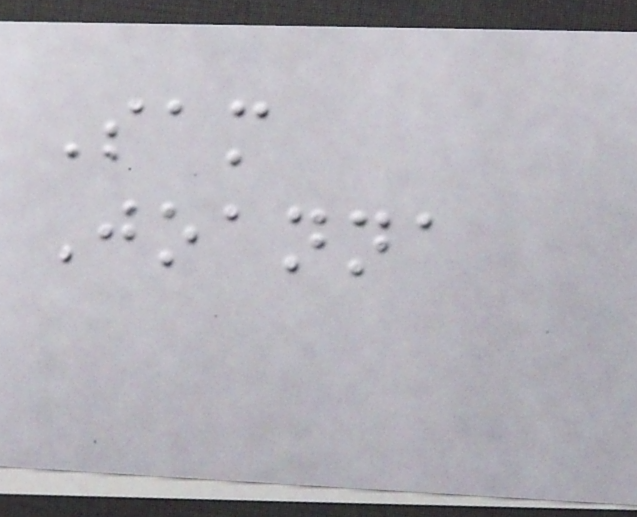Sam
Joanna
